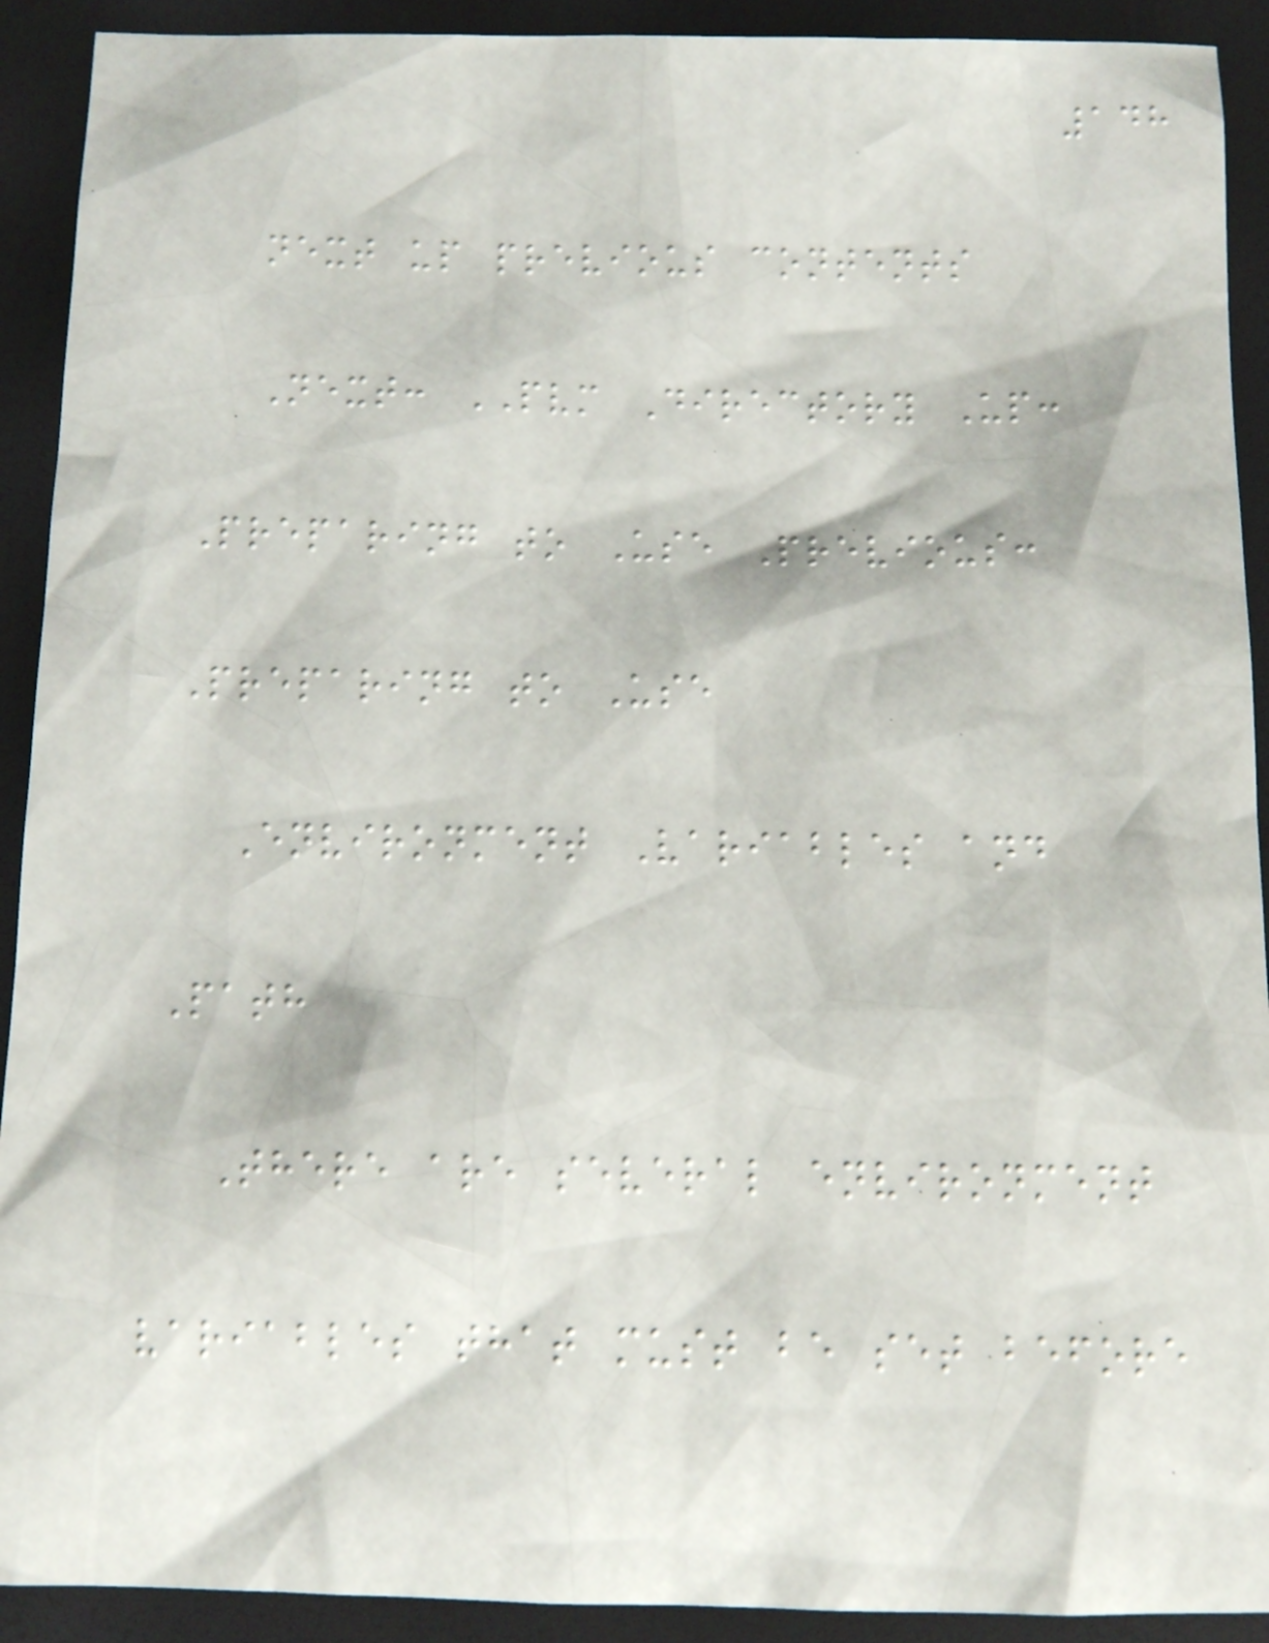148
next up previous contents
Next: PVM Directory Up:
Preparing to Use Previous:
Preparing to Use
Environment Variables and
Path
There are several environment
variables that must be set before
